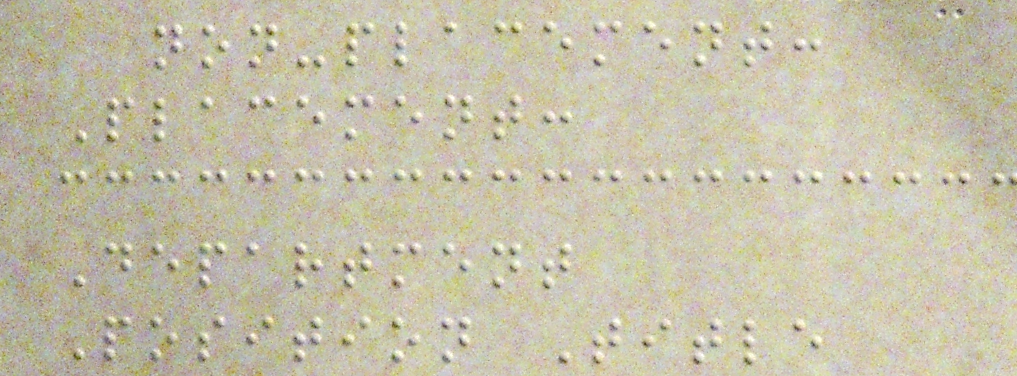non-placement:
Placement:
Department
Position Title
